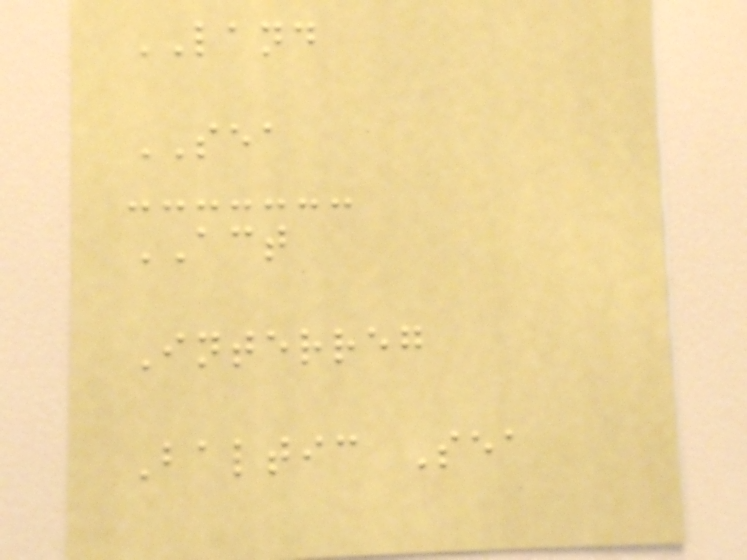LAND
SEA
ACT
Interreg
Baltic Sea
